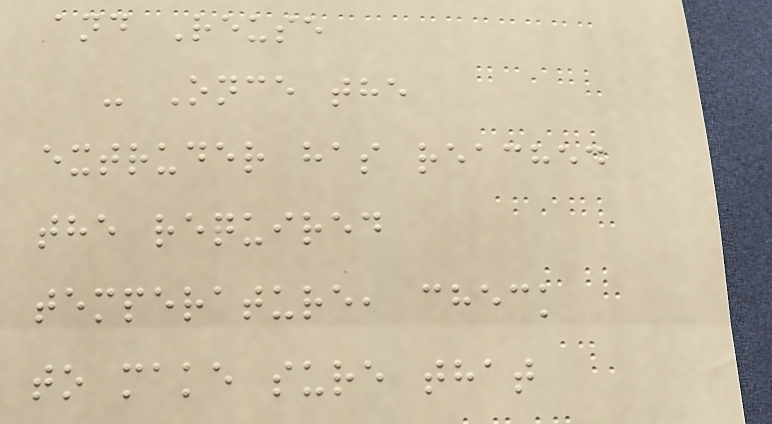and Reuse
- Once the
extruder has reached
the required
temperature, check
to make sure that
